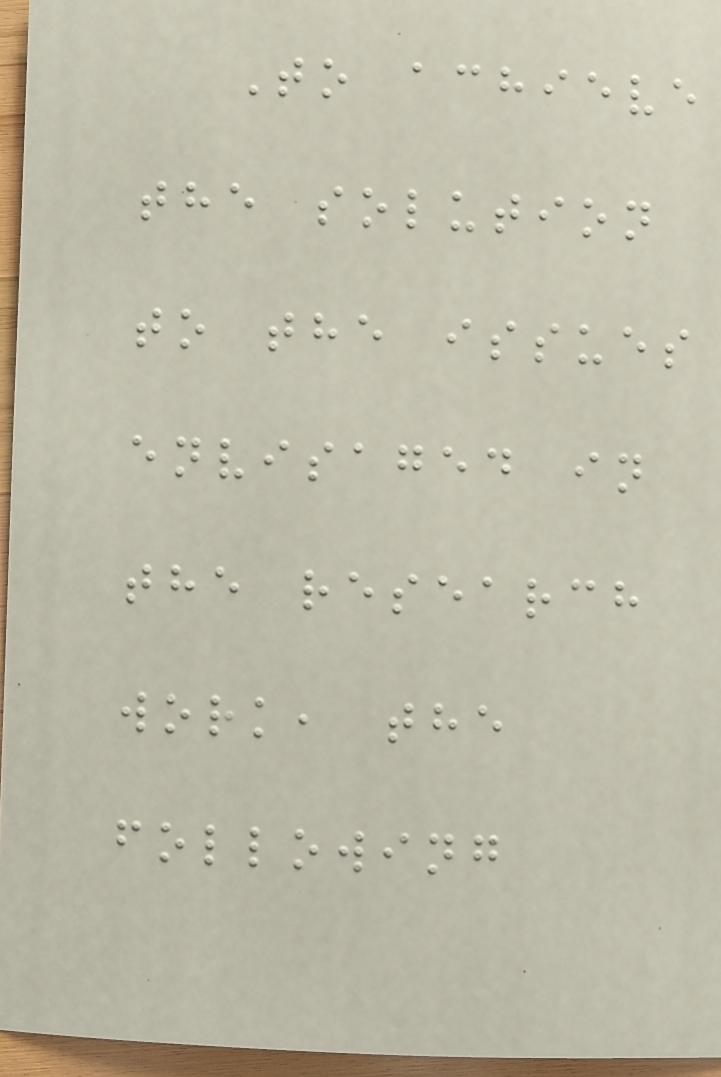To achieve
the solution
to the issues
envisaged in
the research
work, the
following
